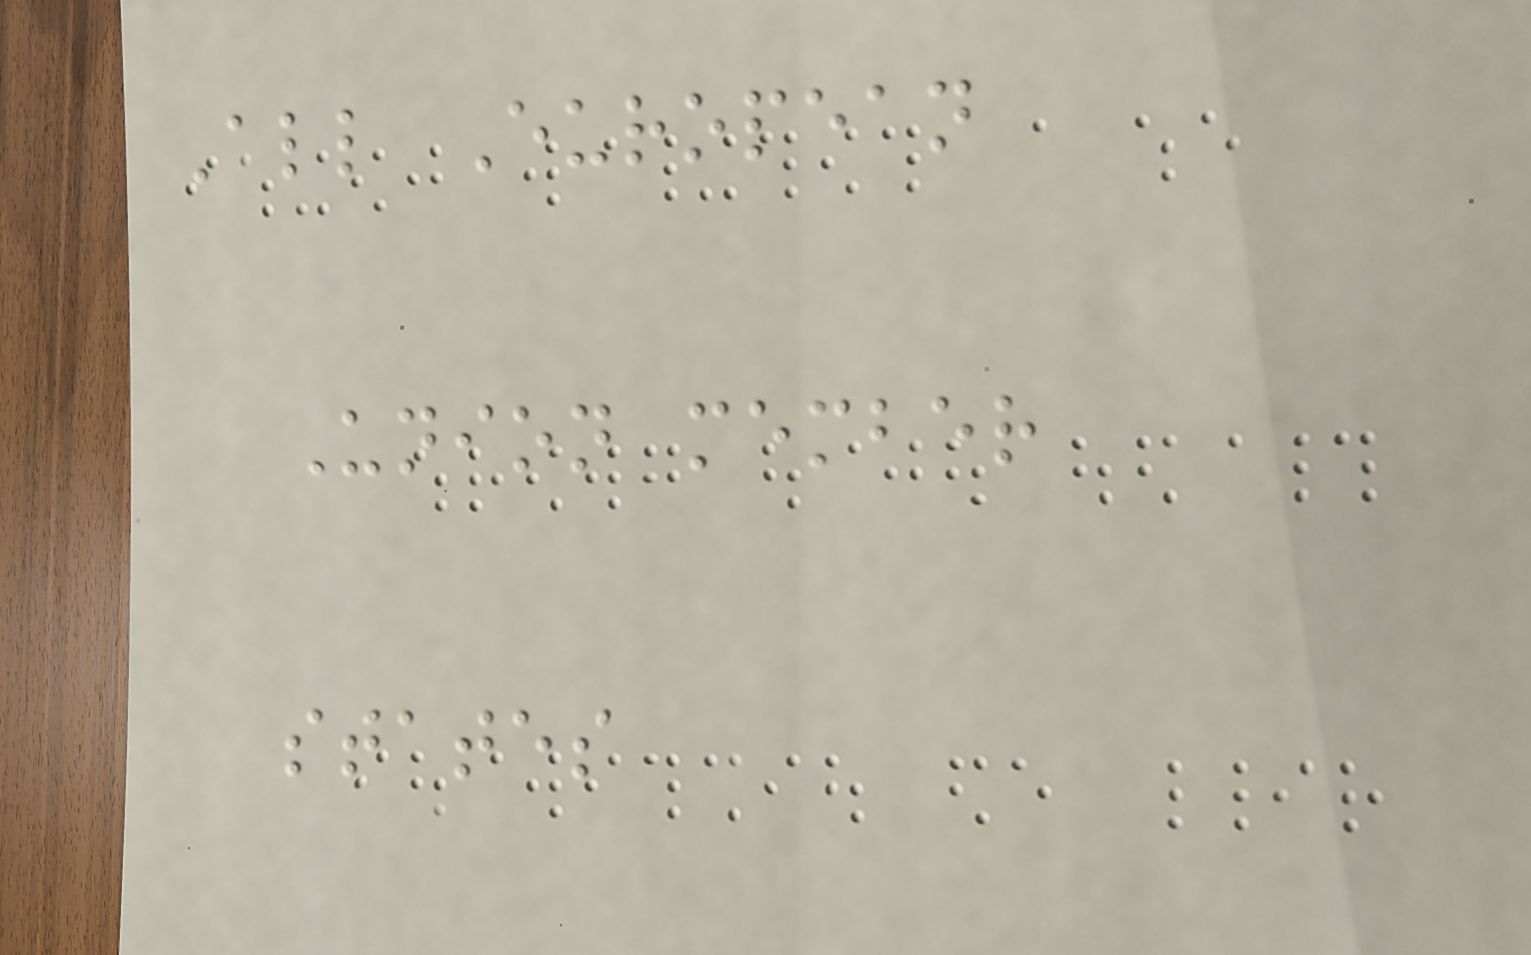All European
Union member
states
